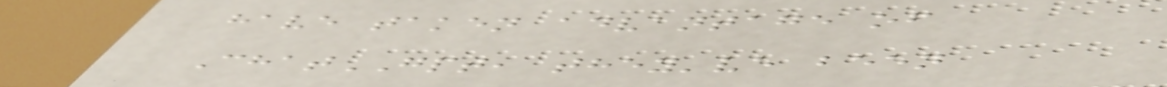have taken advantage of
ChatGPT, they've been
